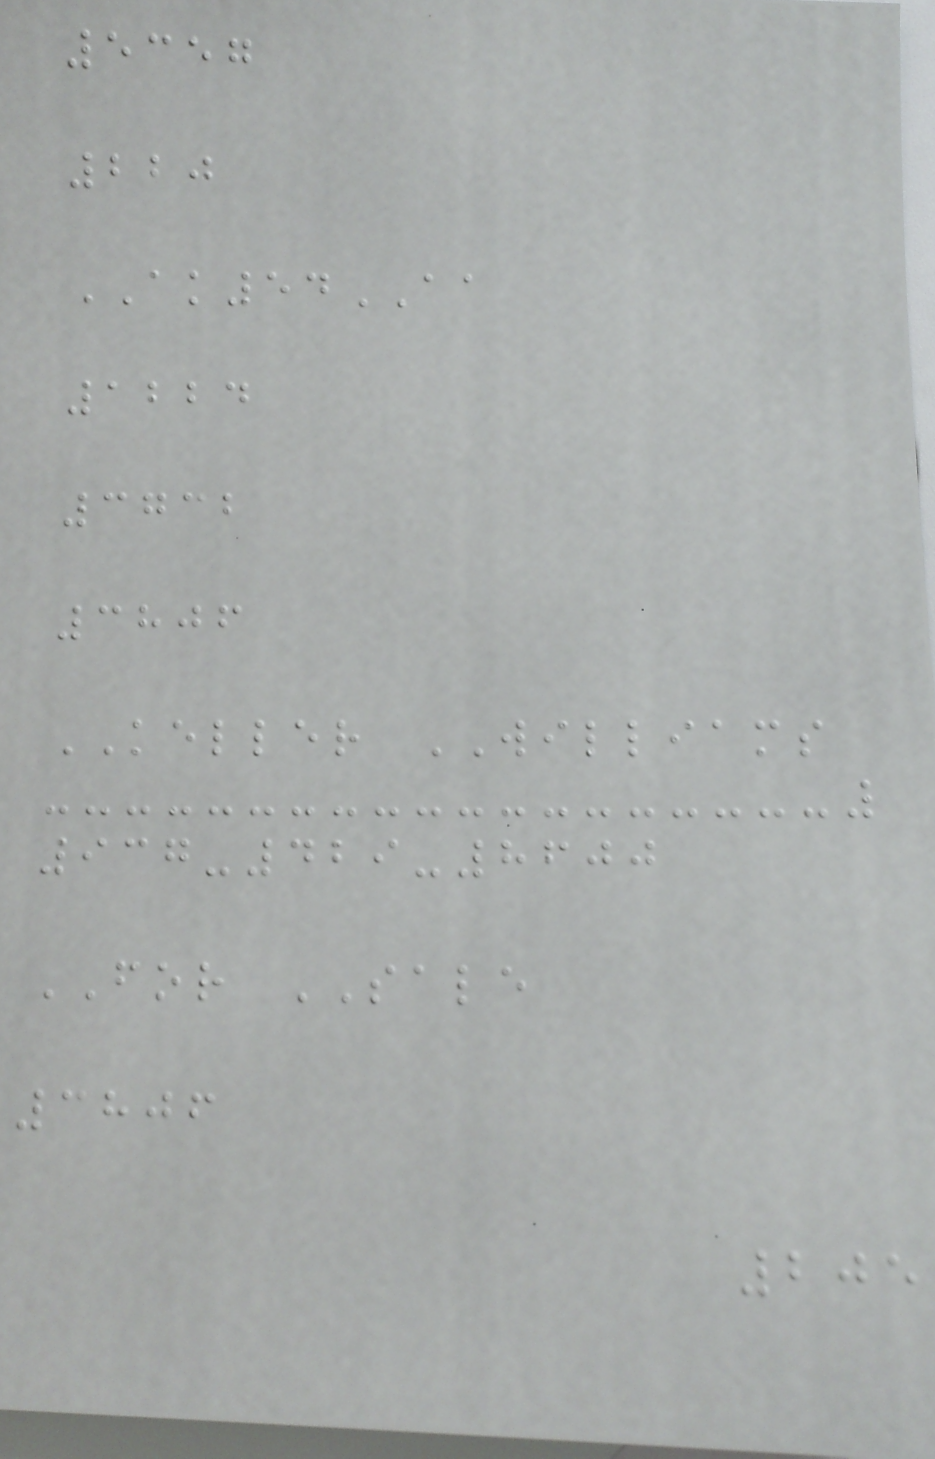5357
220
AK54AA
1224
3732
3806
KELLER WILLIAMS
937-429-8600
FOR SALE
3806
205
